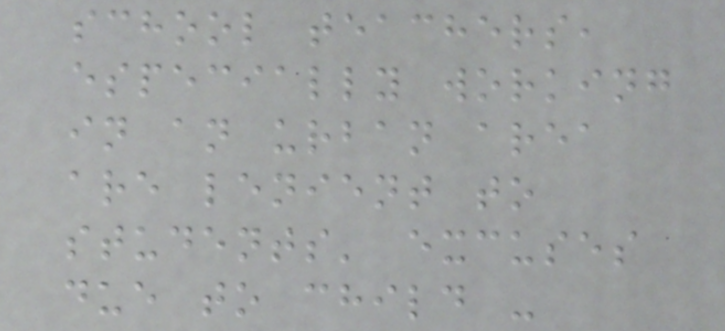school teachers,
especially working
in an urban area
are lenient to
students' excuses
due to child -
